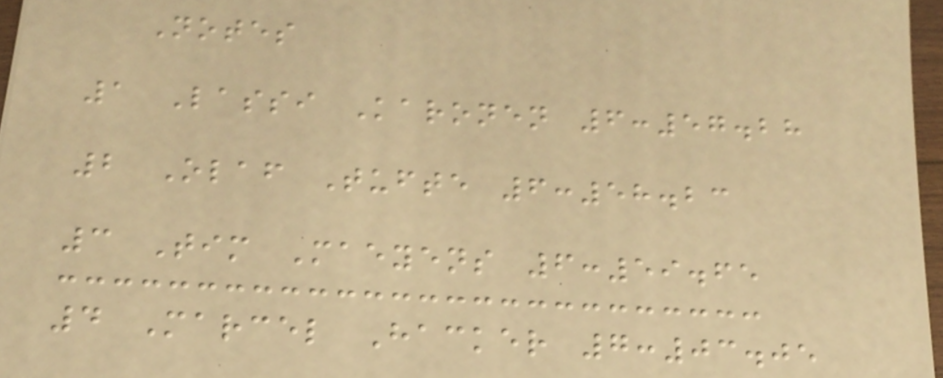Notes
1 Lassi Karonen 6:57.28
2 Olaf Tufte 6:58.23
3 Tim Maeyens 6:59.65
4 Marcel Hacker 7:03.05
